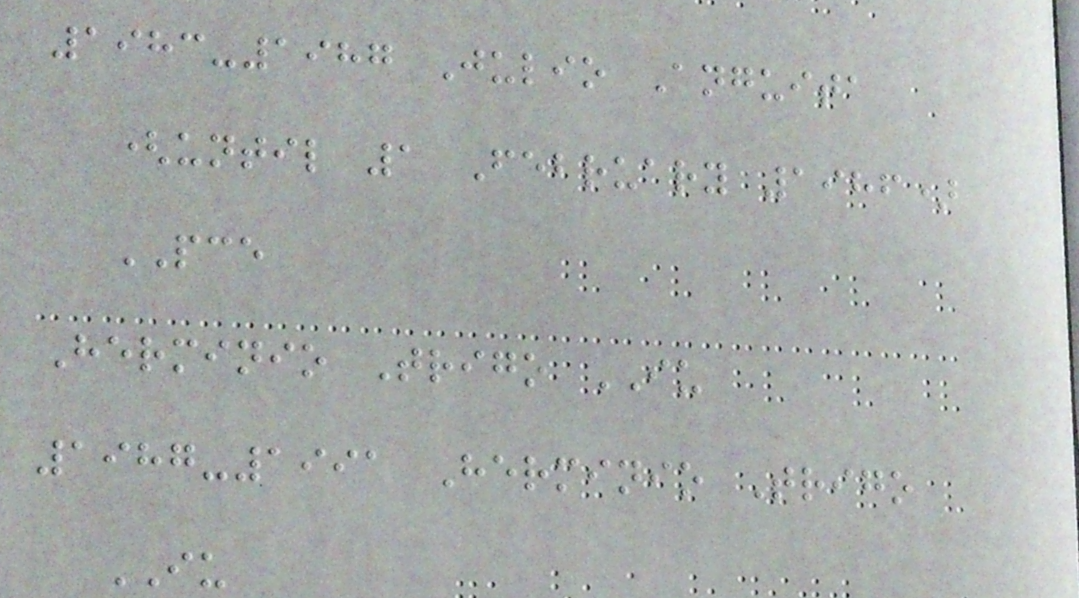1983-1987 Julio Anguita
(until 1 February 1986)
PCE
Herminio Trigo IU
1987-1991 Herminio Trigo
IU
